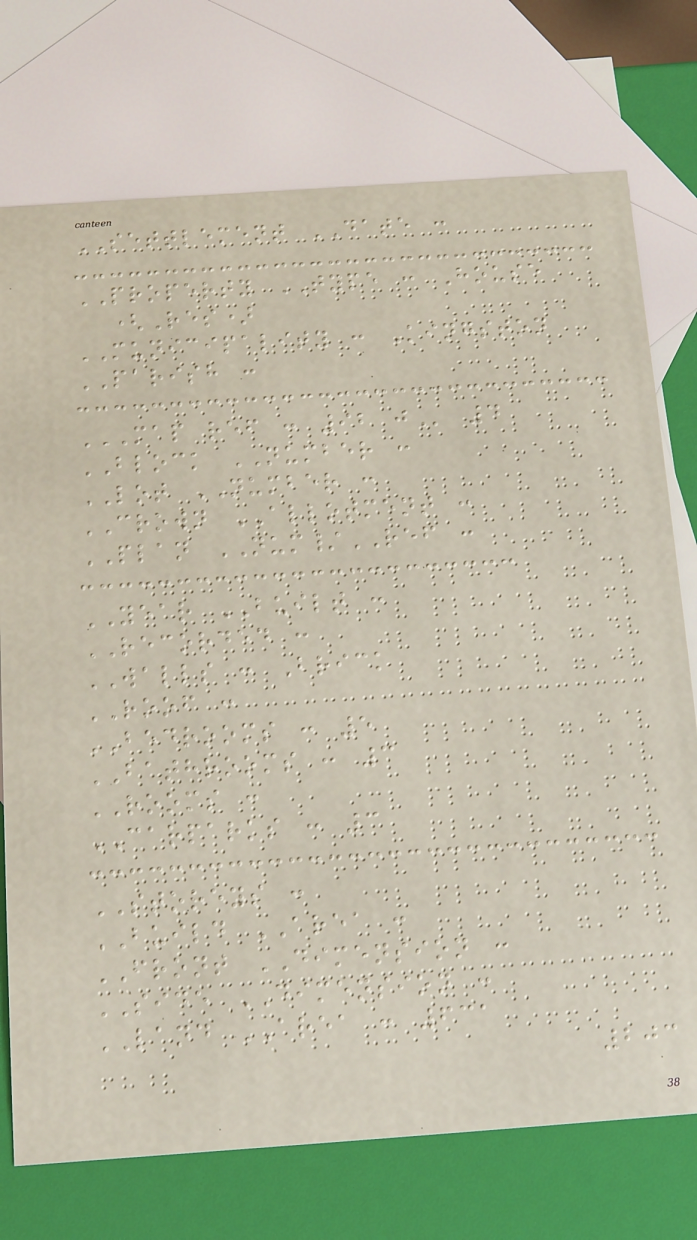SETTLEMENT DATE :
PROPERTY TYPE : House
(Res)
MUNICIPALITY : Kingston
PARISH :
MAP REF : 92 J 4
BLOCK NUMBER :
LOT NUMBER :
CROWN ALLOTMENT :
PLAN NUM/REF :
YEAR BUILT :
RECORDED :
WALLS : Brick
ROOF :
BEDROOMS : 5
BATHROOMS : 3
ROOMS :
CARPARKS : 3
STOREYS :
BUILD AREA :
FRONT DIMENSION :
SIDE DIMENSION :
LAND AREA : 631
203
